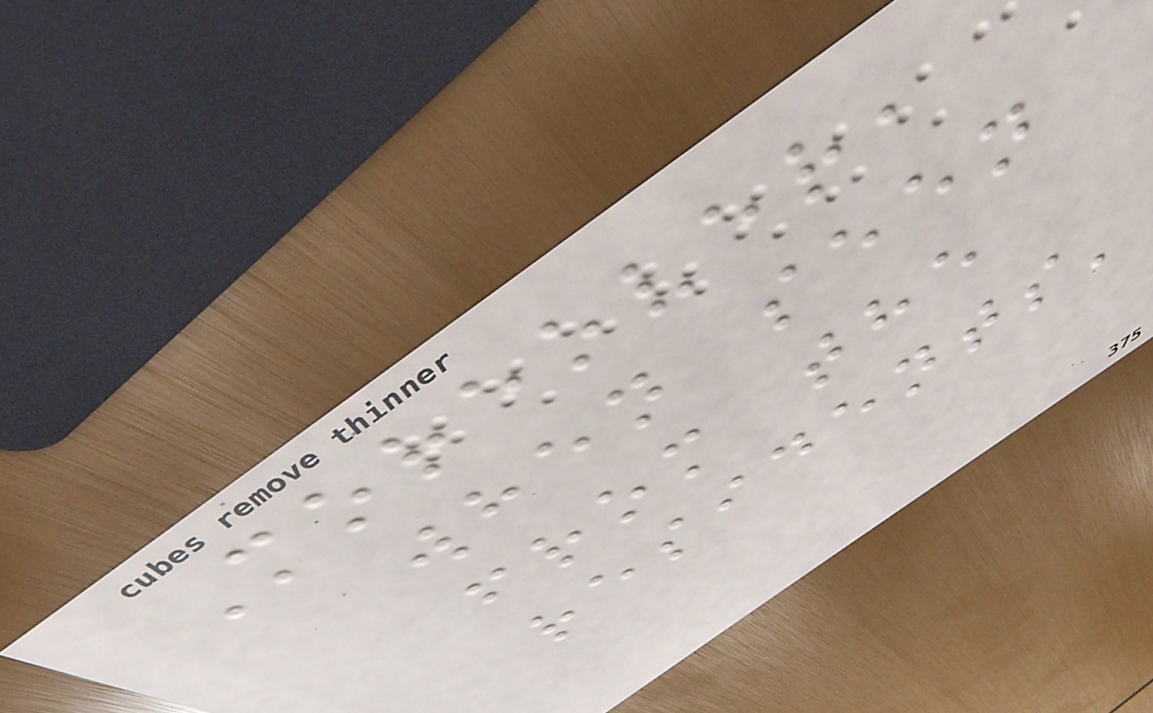Moreover,
when seen
from the
residents'
